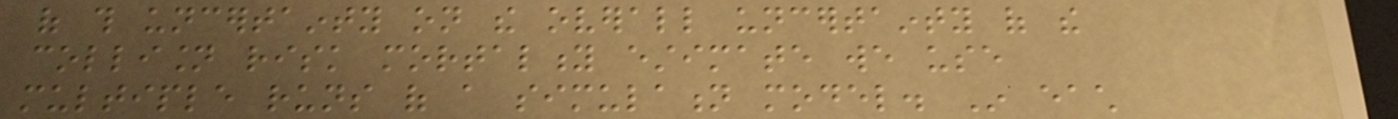of this uncertainty on the overall uncertainty of the
collision risk mortality estimate we use
multiple runs of a simulation model. In each
